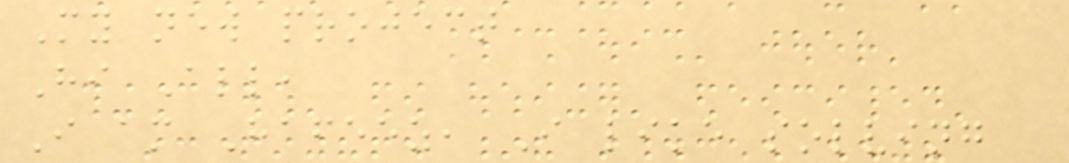My new project
Hi All,
I am Hafeez, I like solving
